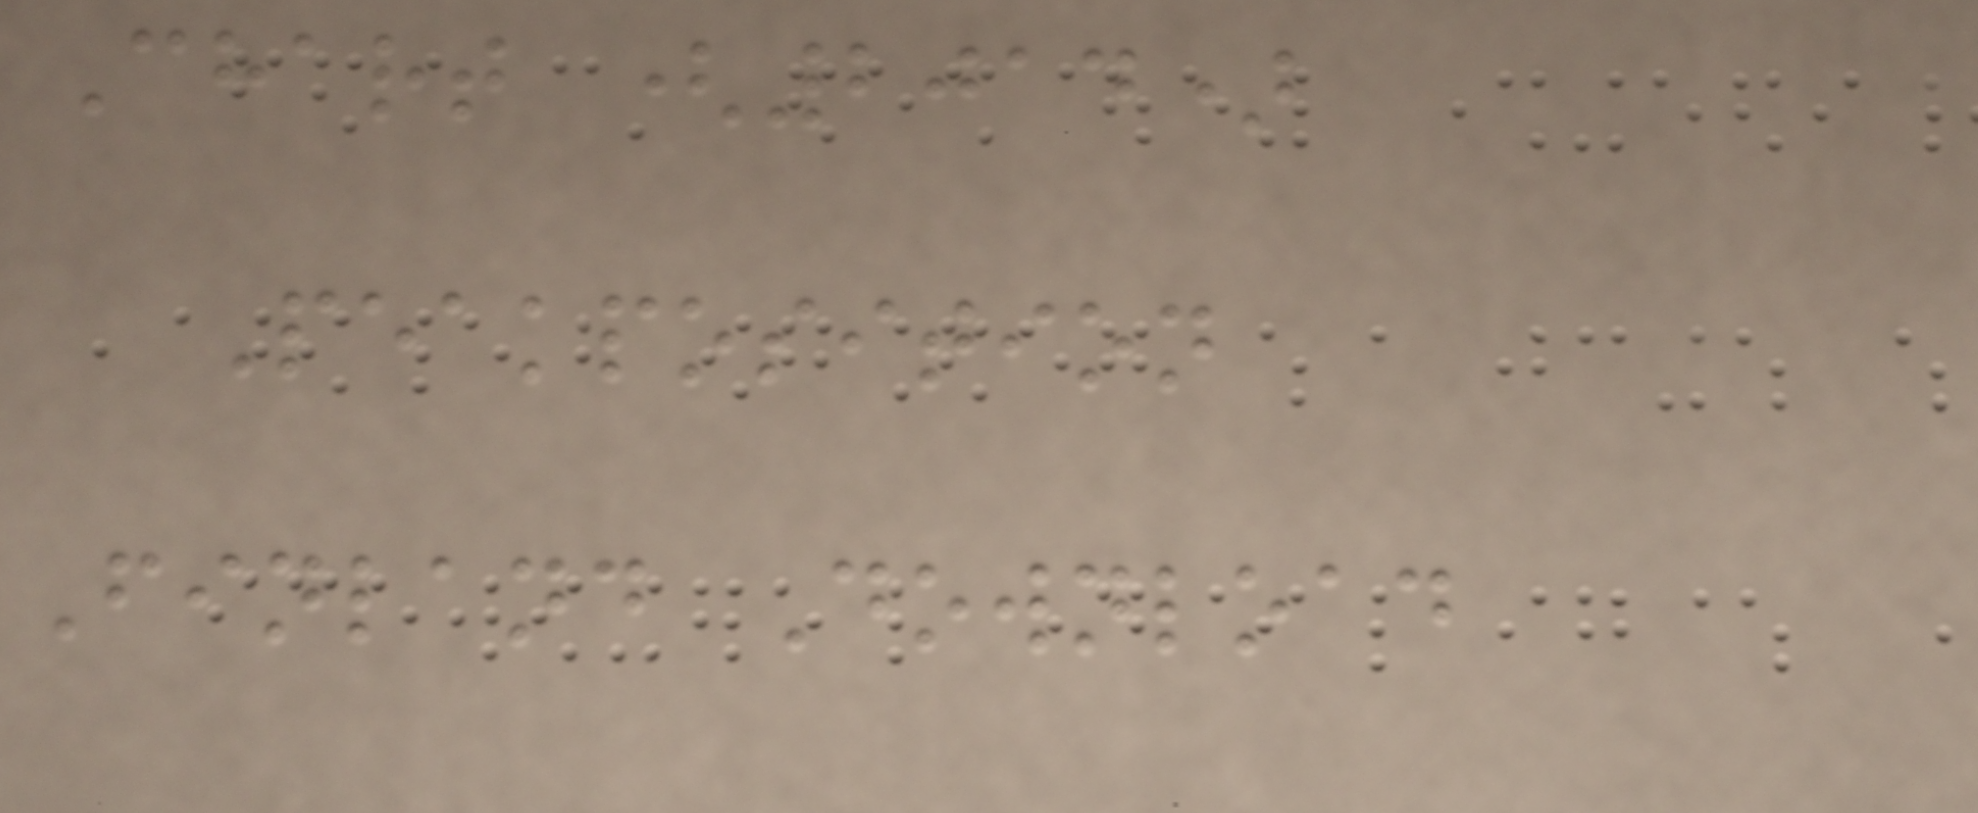Chart (2014)
Peakposition
Finland Download
